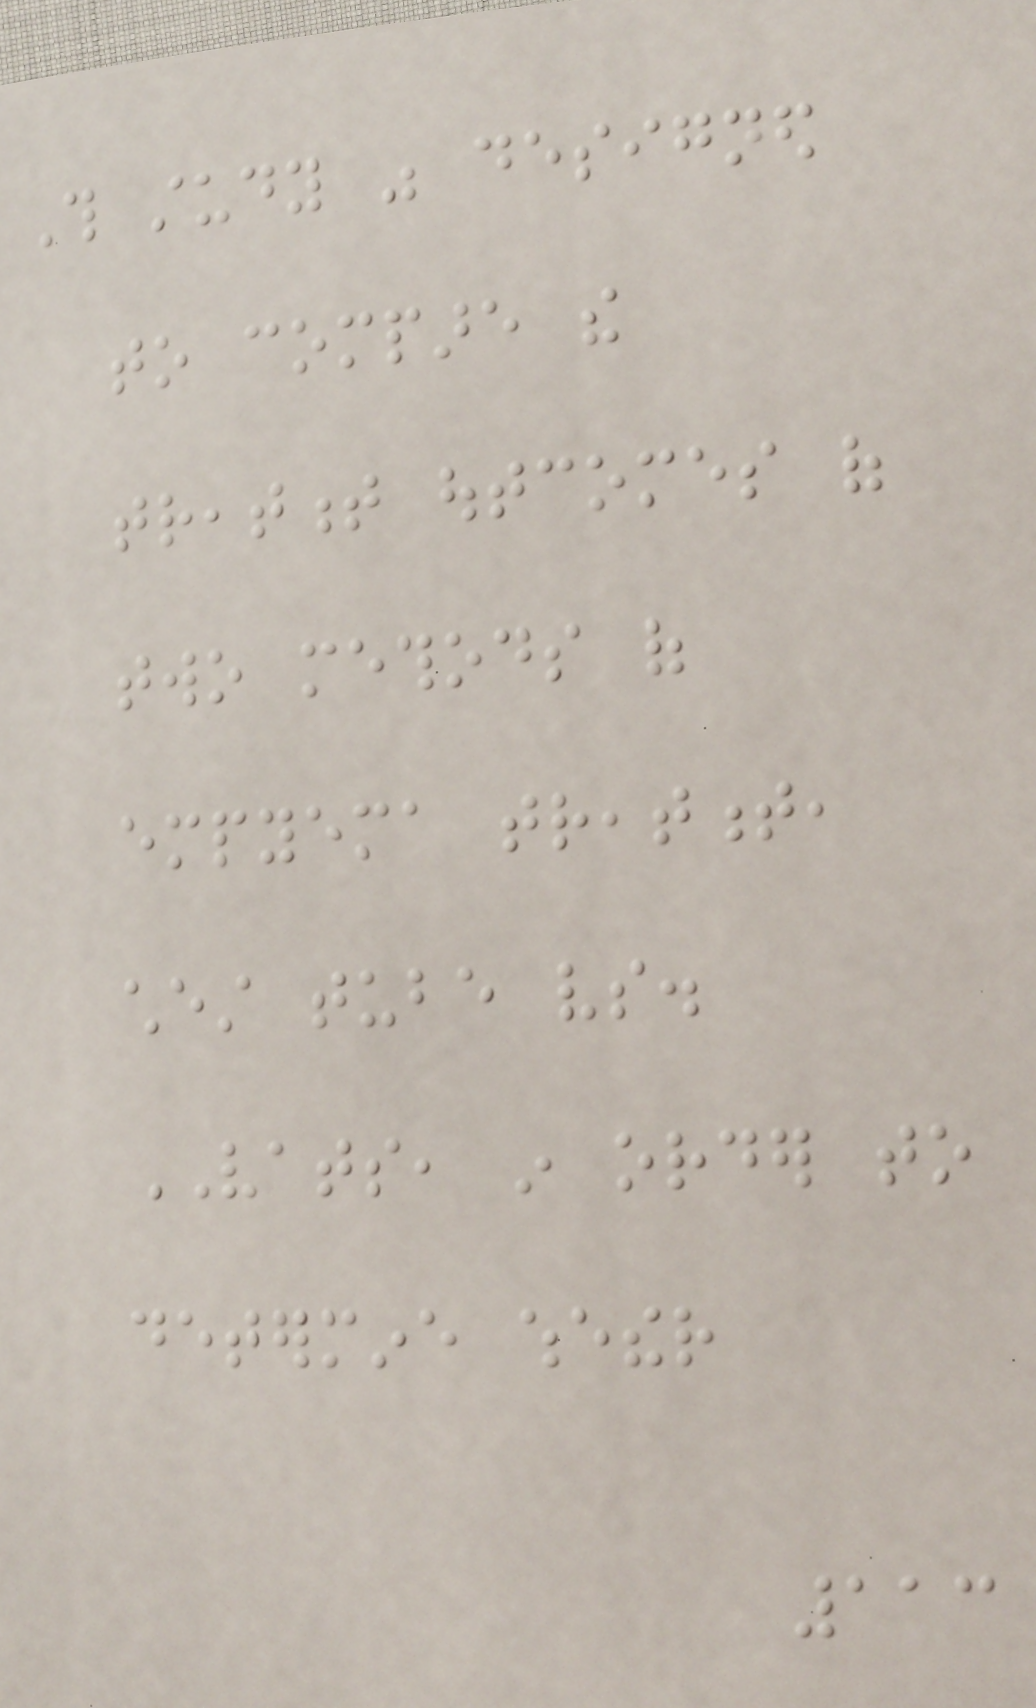This study was designed
to compare the
treatment outcomes of
two methods of
empyema treatment,
chest tube vs.
VATS, in order to
determine whether
113
